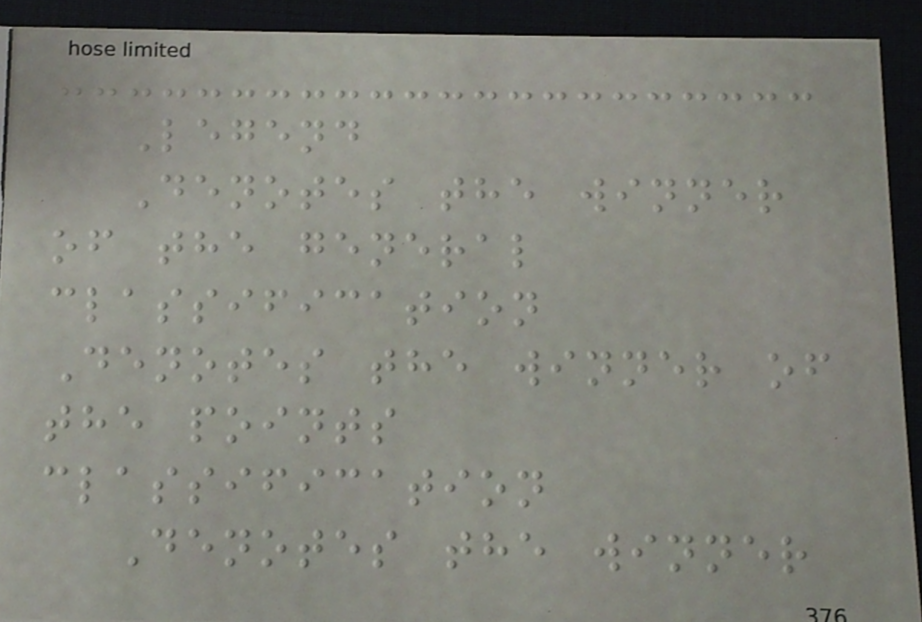Legend
Denotes the winner
of the general
classification
Denotes the winner of
the points
classification
Denotes the winner
